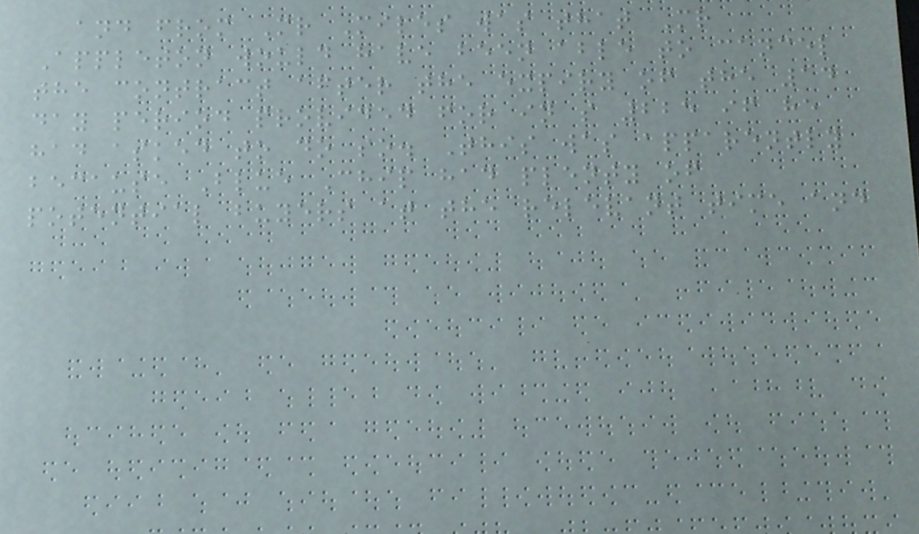and from Mr Miles was that Mr
Appleton would have been able to cancel
the contract after the expiry of the 14
day period provided for in s 225 if he
had asked to do so. This was apparently
because Blue Chip had plenty of
potential buyers at the relevant time and
